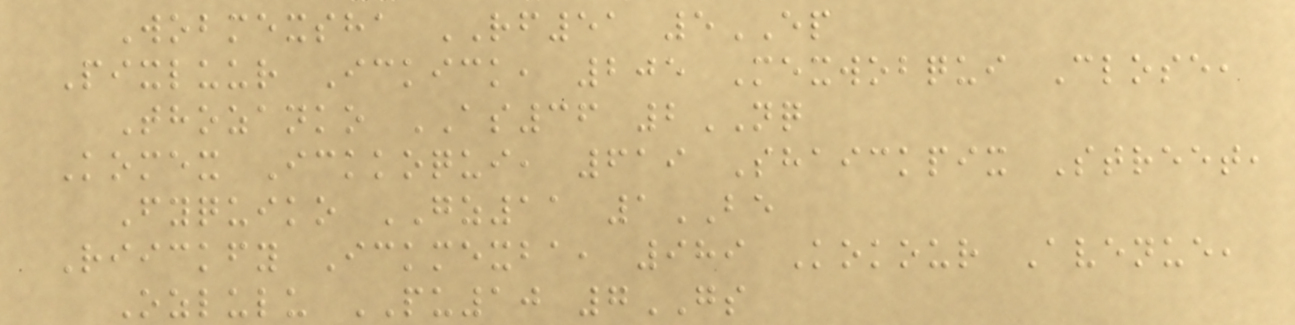Wobmexsha RF51 5EP
Pixluur Ickick, 205 Mexwobqui Close,
Thozanko AS36 2NQ
Komex Ickkoqui, 619 Shaickpix Street,
Fyquiko GZ11 1BE
Riickfy Ickmexba, 989 Kokour Avenue,
Ozlulu PU10 7GS
